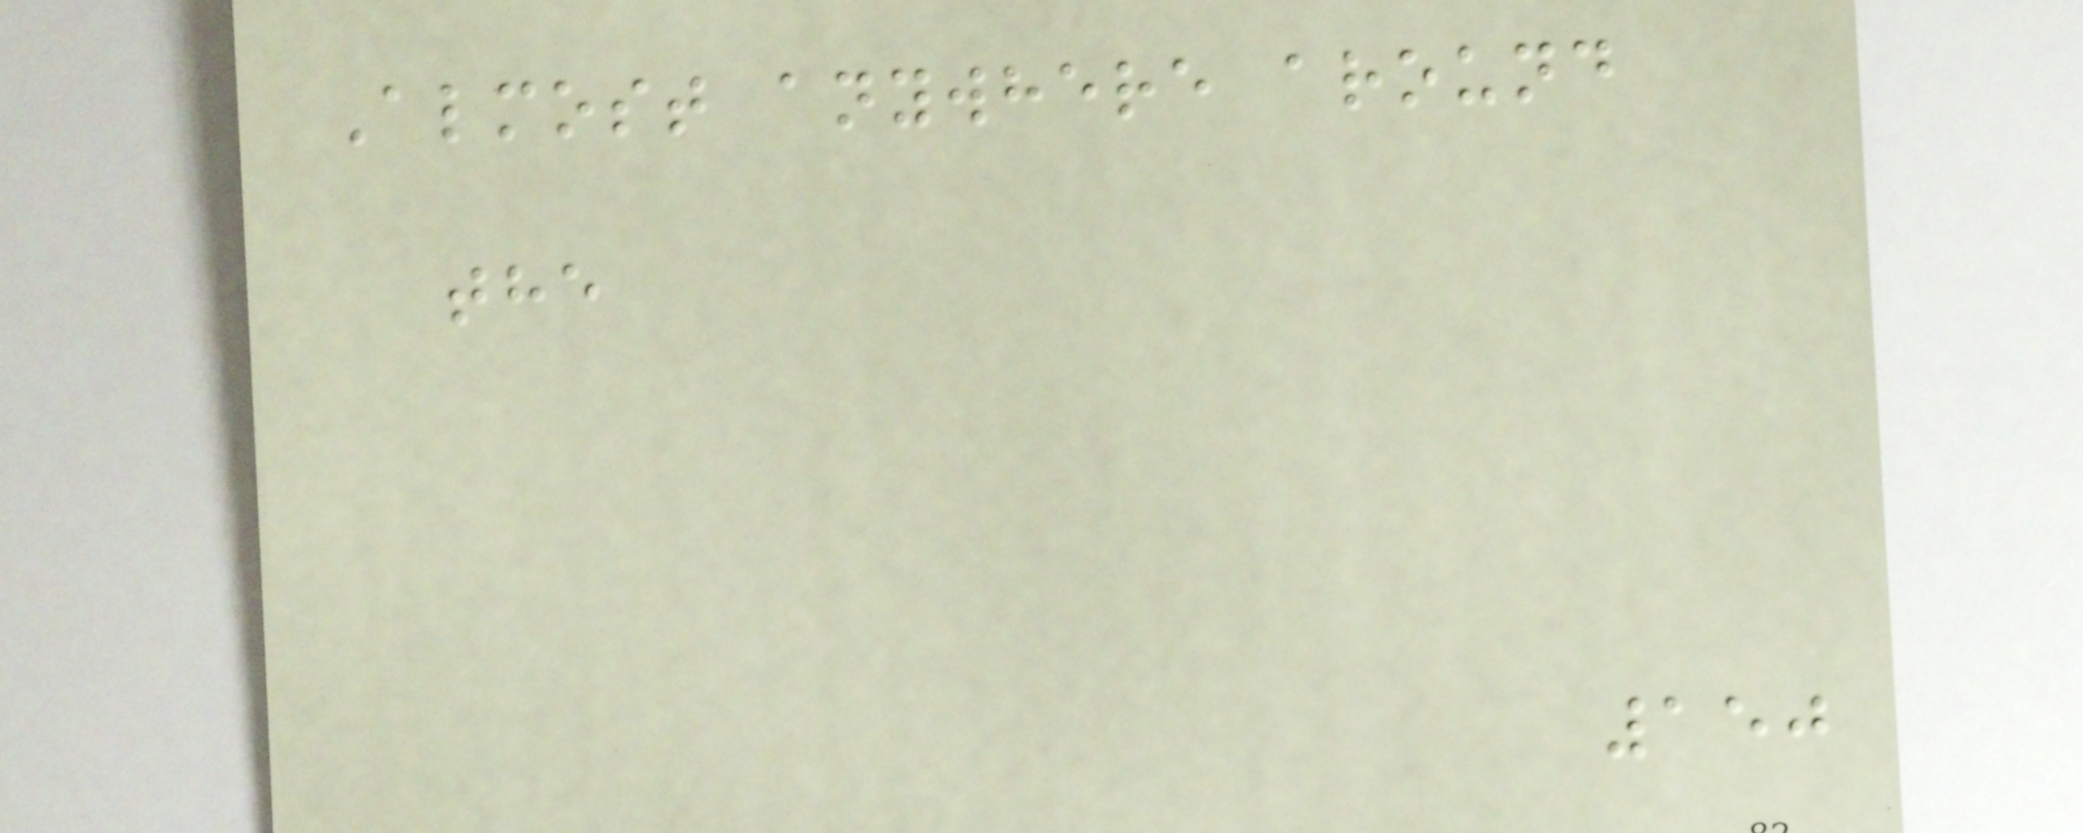Almost anywhere around
the
150
